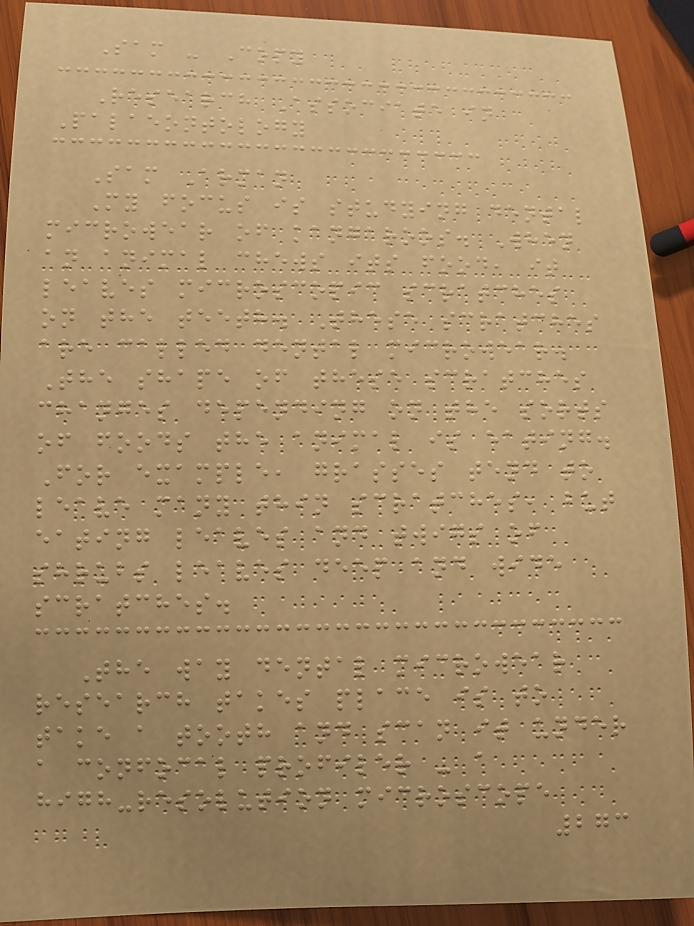Sam - Copy
Research Associate in
Palaeontology
Sam Arman
My focus is studying dental
microwear of kangaroos. When
an animal chews its food, it
leaves microscopic scratches
on the teeth. These scratches
are called dental microwear.
The shape of these scratches
changes depending on the sorts
of foods the animal is eating.
For example, grasses tend to
leave many thin scratches, but
eating leaves and twigs of
shrubs leaves deep and wide
scratches.
The way dental microwear
research takes place is to
take a tooth and scan it under
a confocal profiler - a
high-resolution microscope
273
